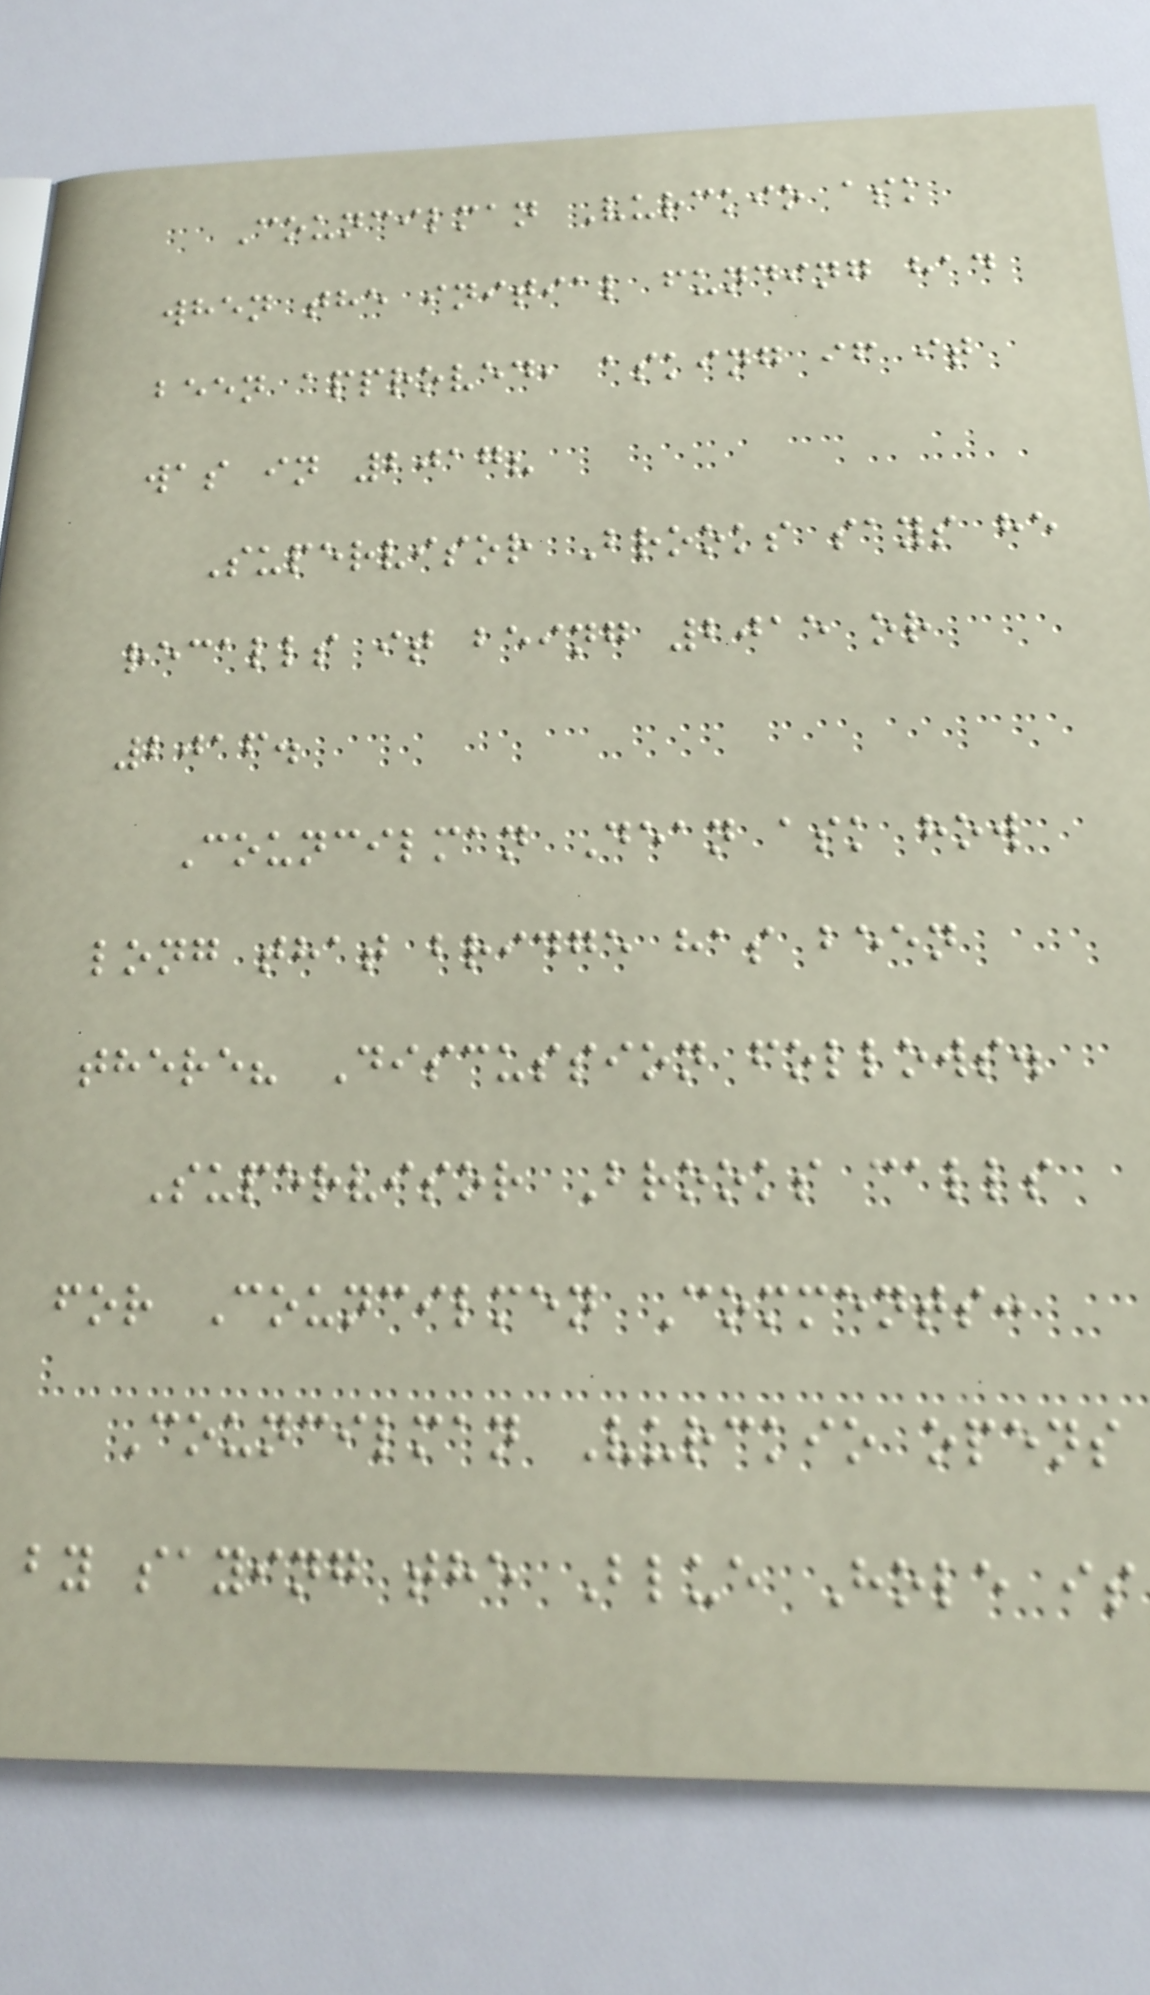Councilman Vurckio ask
when the initial funding had
been approved, asking if it
was in 2017?
Supervisor Brooks says he
recalls it being 2015 or
2016.
Councilman Dean ask how
long that bridge has been
there? Discussion follows.
Supervisor Brooks calls
for Councilmen Comments:
Councilman Vurckio opens
by saying the Blue Hole is
